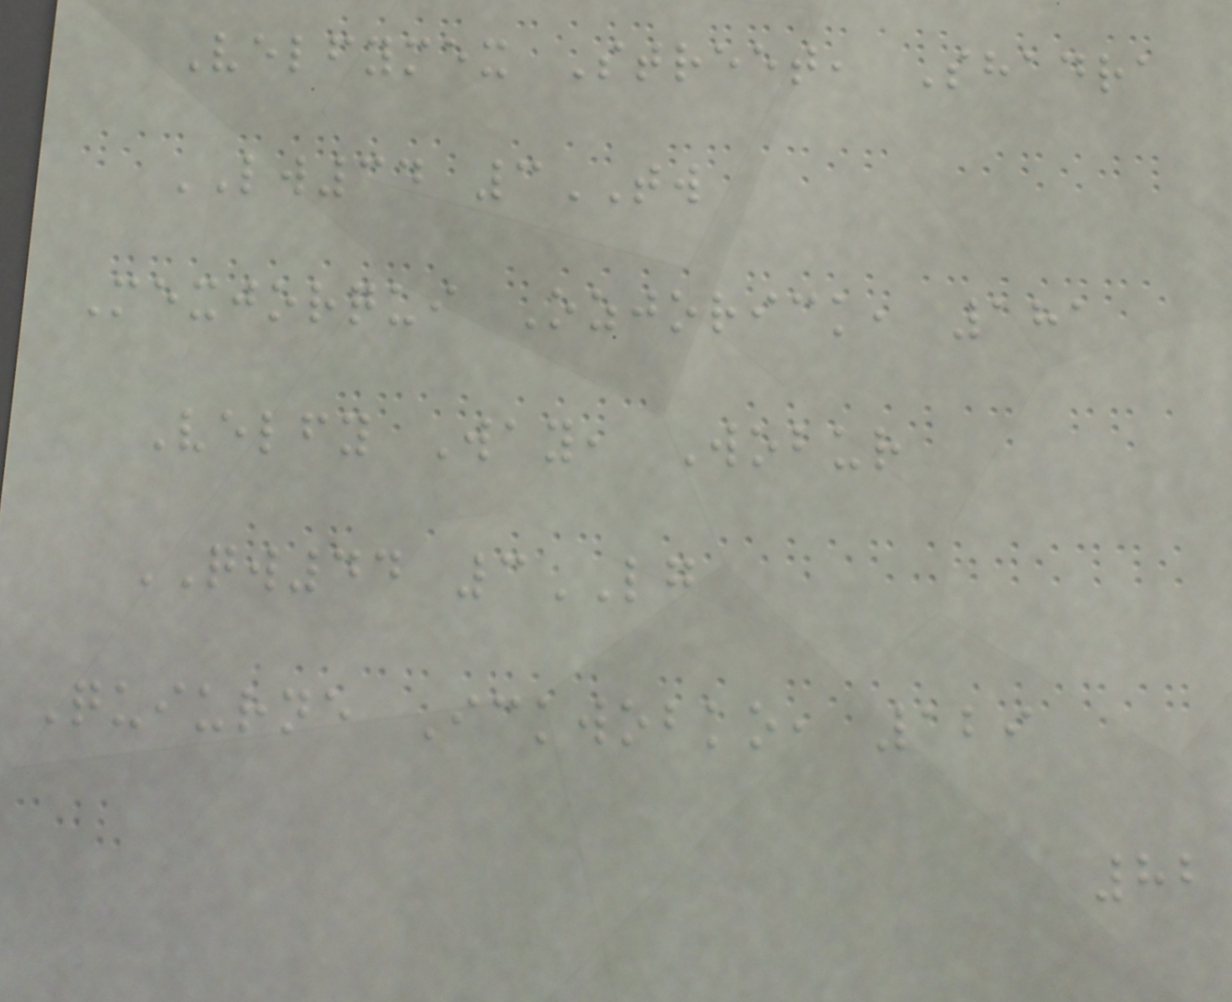Velfymex Street, Shadra
LW34 3TW
Mexjorqui Ozjorick, 181
Velfy Way, Wobur
QW44 3LG
Quiurne Ickwobko, 129
82
